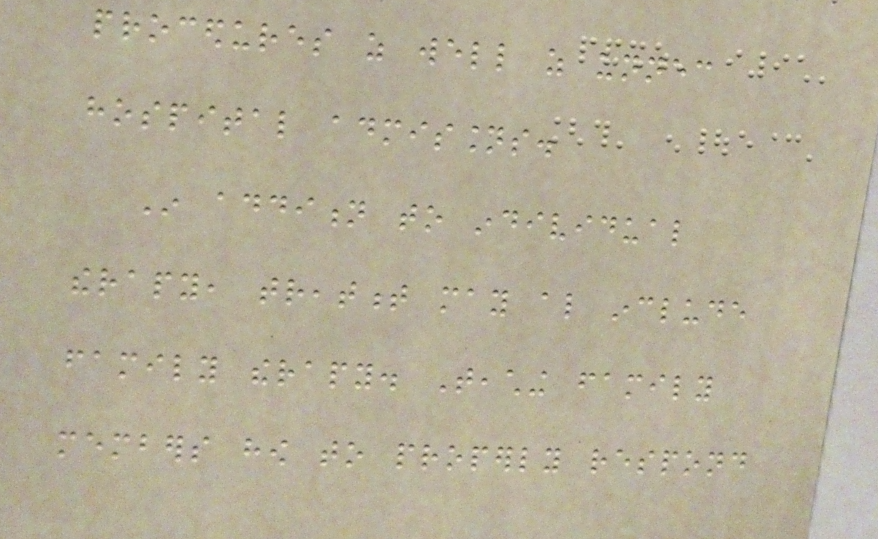procedures as well as unnecessary
hospital admissions.
In addition to individual
therapy, treatment may also include
family therapy. Teaching family
members how to properly respond
